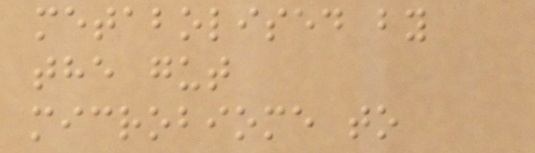metabolised by
the gut
microbiome to
